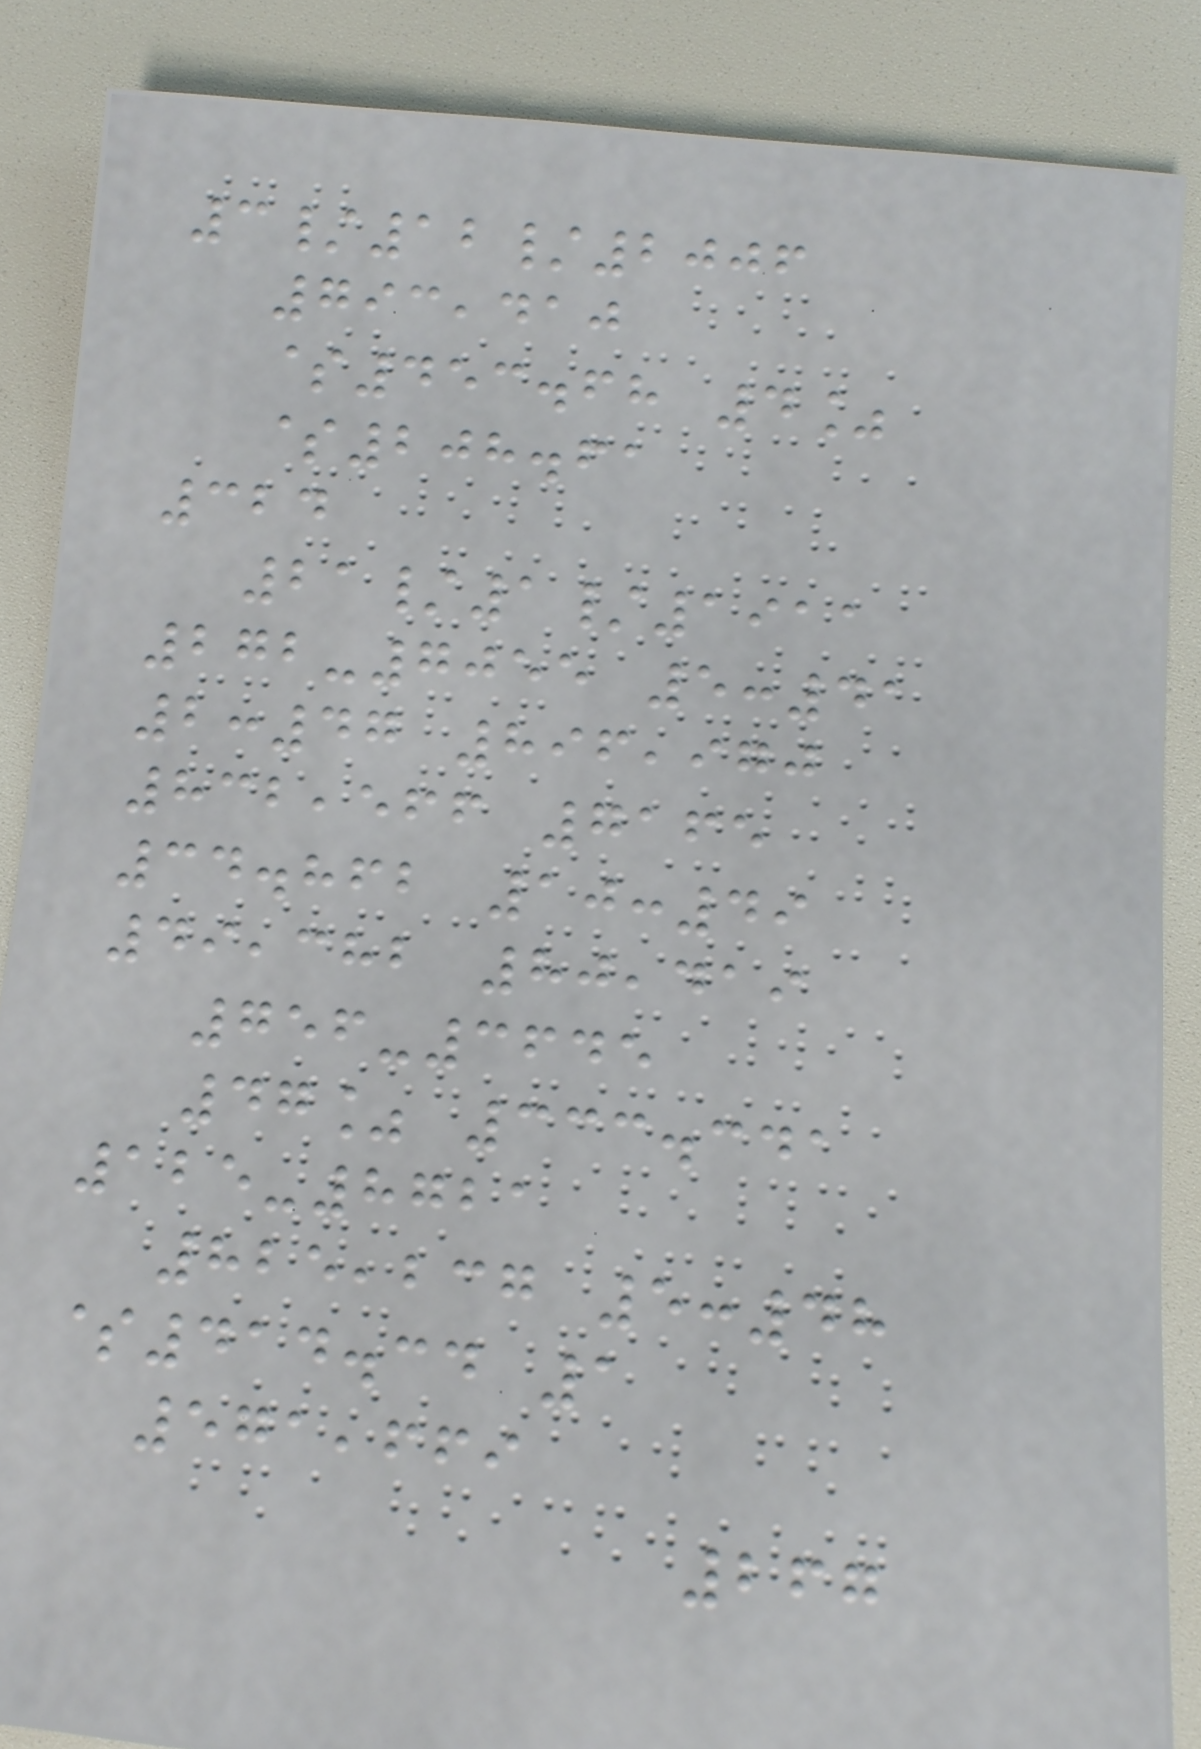3/12/2006
793,410
$453.68 4%
$208.61
324
21/1/1911
272-7055 5:41
2:47 896,970
832,566 7165
34.862 10:49
49,382 80,419
756-3645
47% 333.341
125-8721
825,237 5:48
$414.34 1
571,669
267
